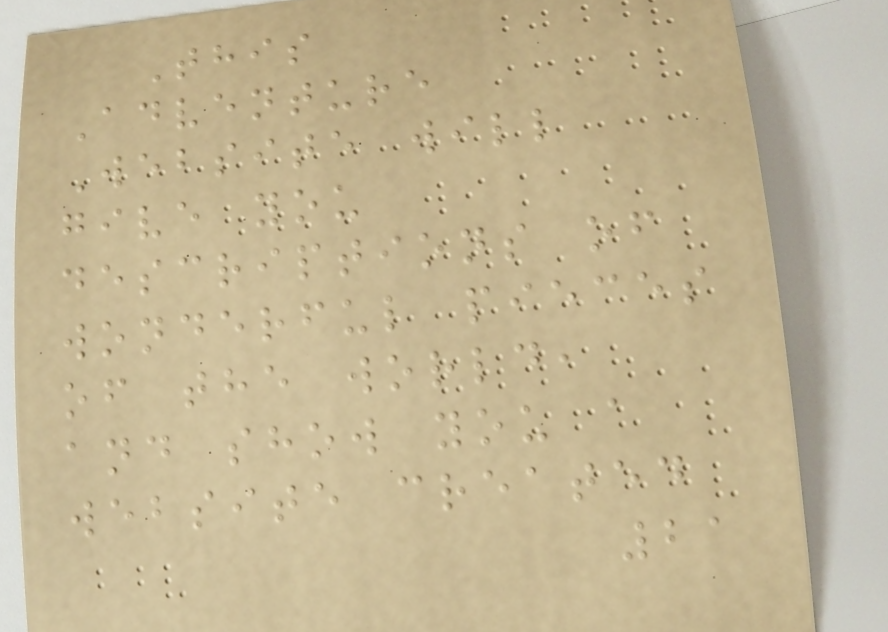This
Adventure
Website will
give you
descriptions of
wonderful pieces
of the world,
and show you a
website created
21
